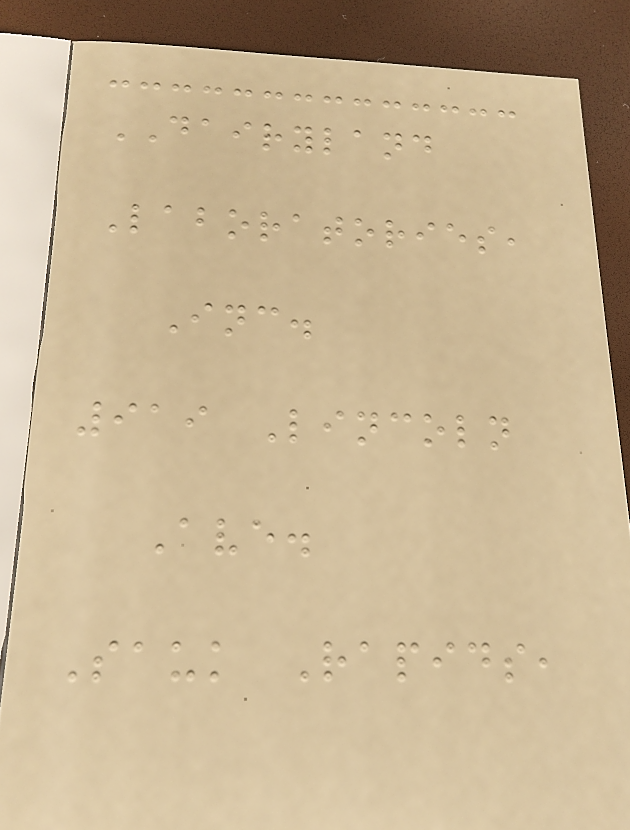DAIRYLAND
Laboratories,
Inc.
919 Lincoln
Ave.
Sauk Rapids,
